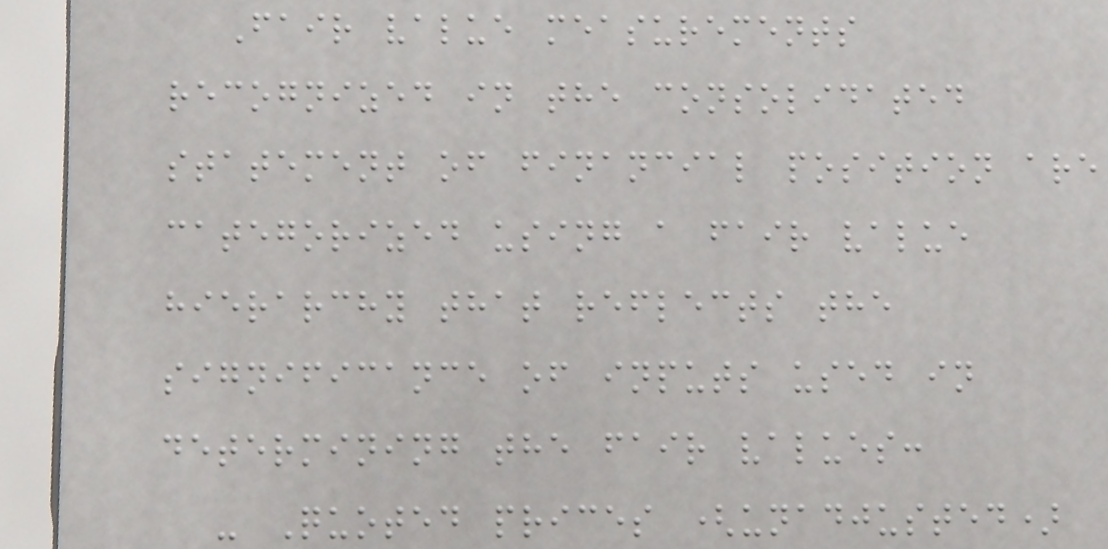Fair value measurements
recognized in the consolidated
statement of financial position are
categorized using a fair value
hierarchy that reflects the
significance of inputs used in
determining the fair values:
- Quoted prices (unadjusted)
